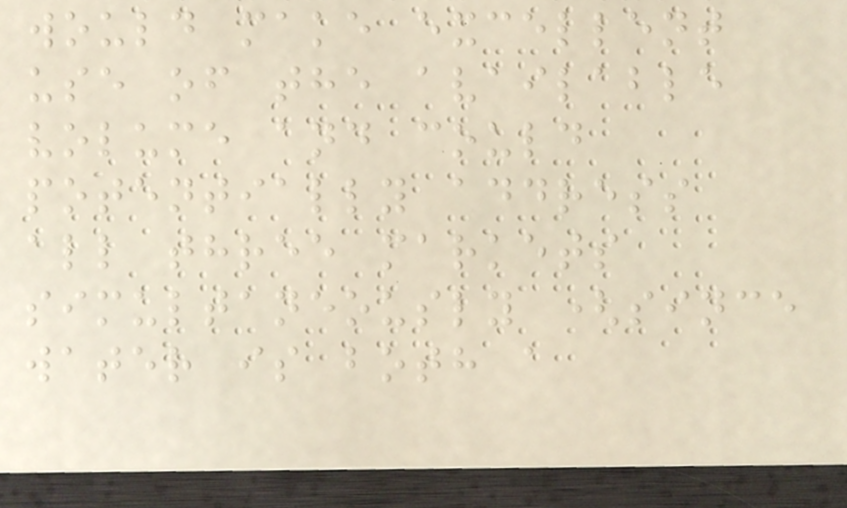would make excellent
use of the available
volume and could
potentially address
all three markets
simultaneously (since
water is both a
